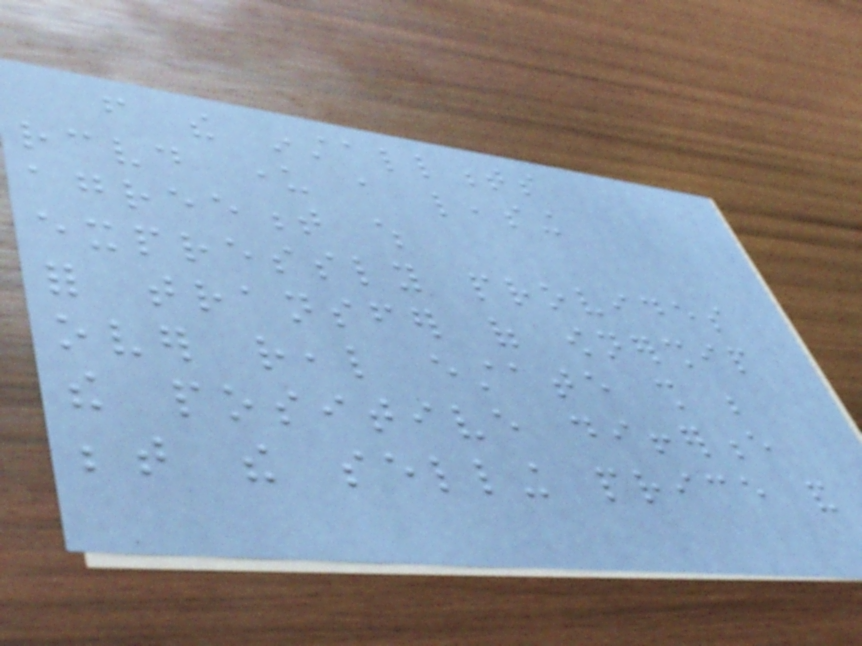from the installments
received under a leasing
agreement which
expressly provides
for transfer of ownership
over real estate shall be
the positive difference
between the selling price and
